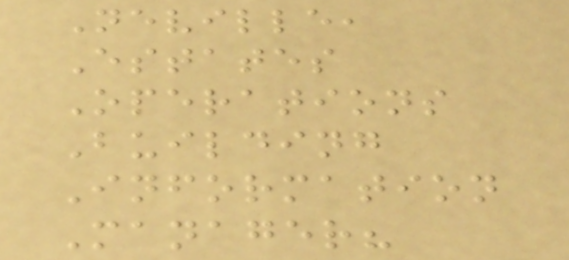Neville,
Estates
Operations
Building
Information
Manager?
